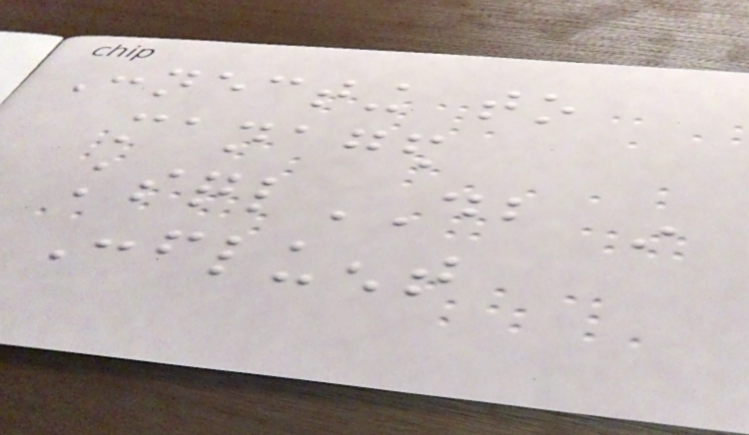Connecting to
managed
ksqlDB in
Confluent
